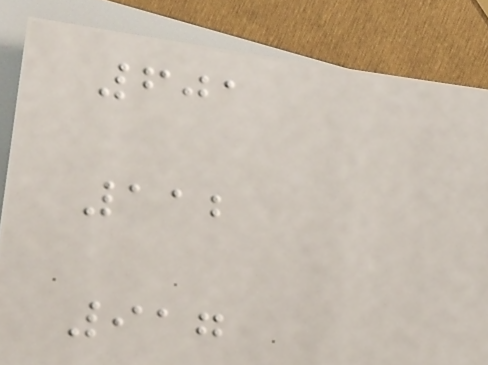601
112
917
